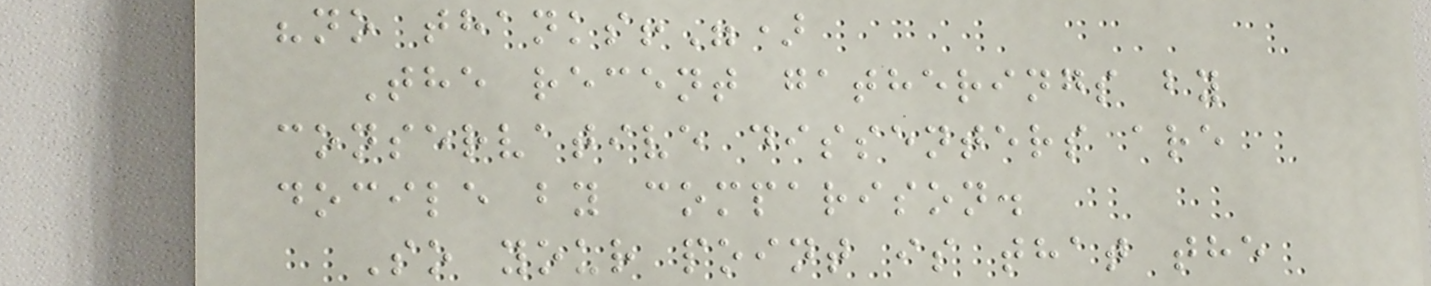"no thanks!")
The recent gatherings by
conservative dissenters are
docile by comparison.
So your point is that the
